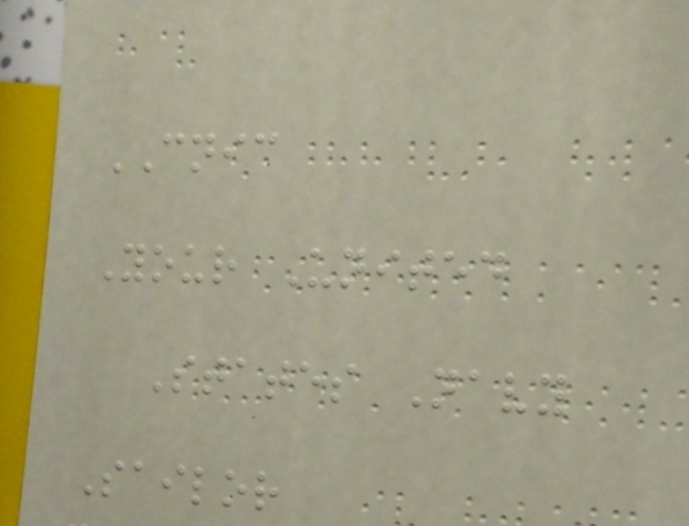CNIC
Your United
States Navy
Sailor
